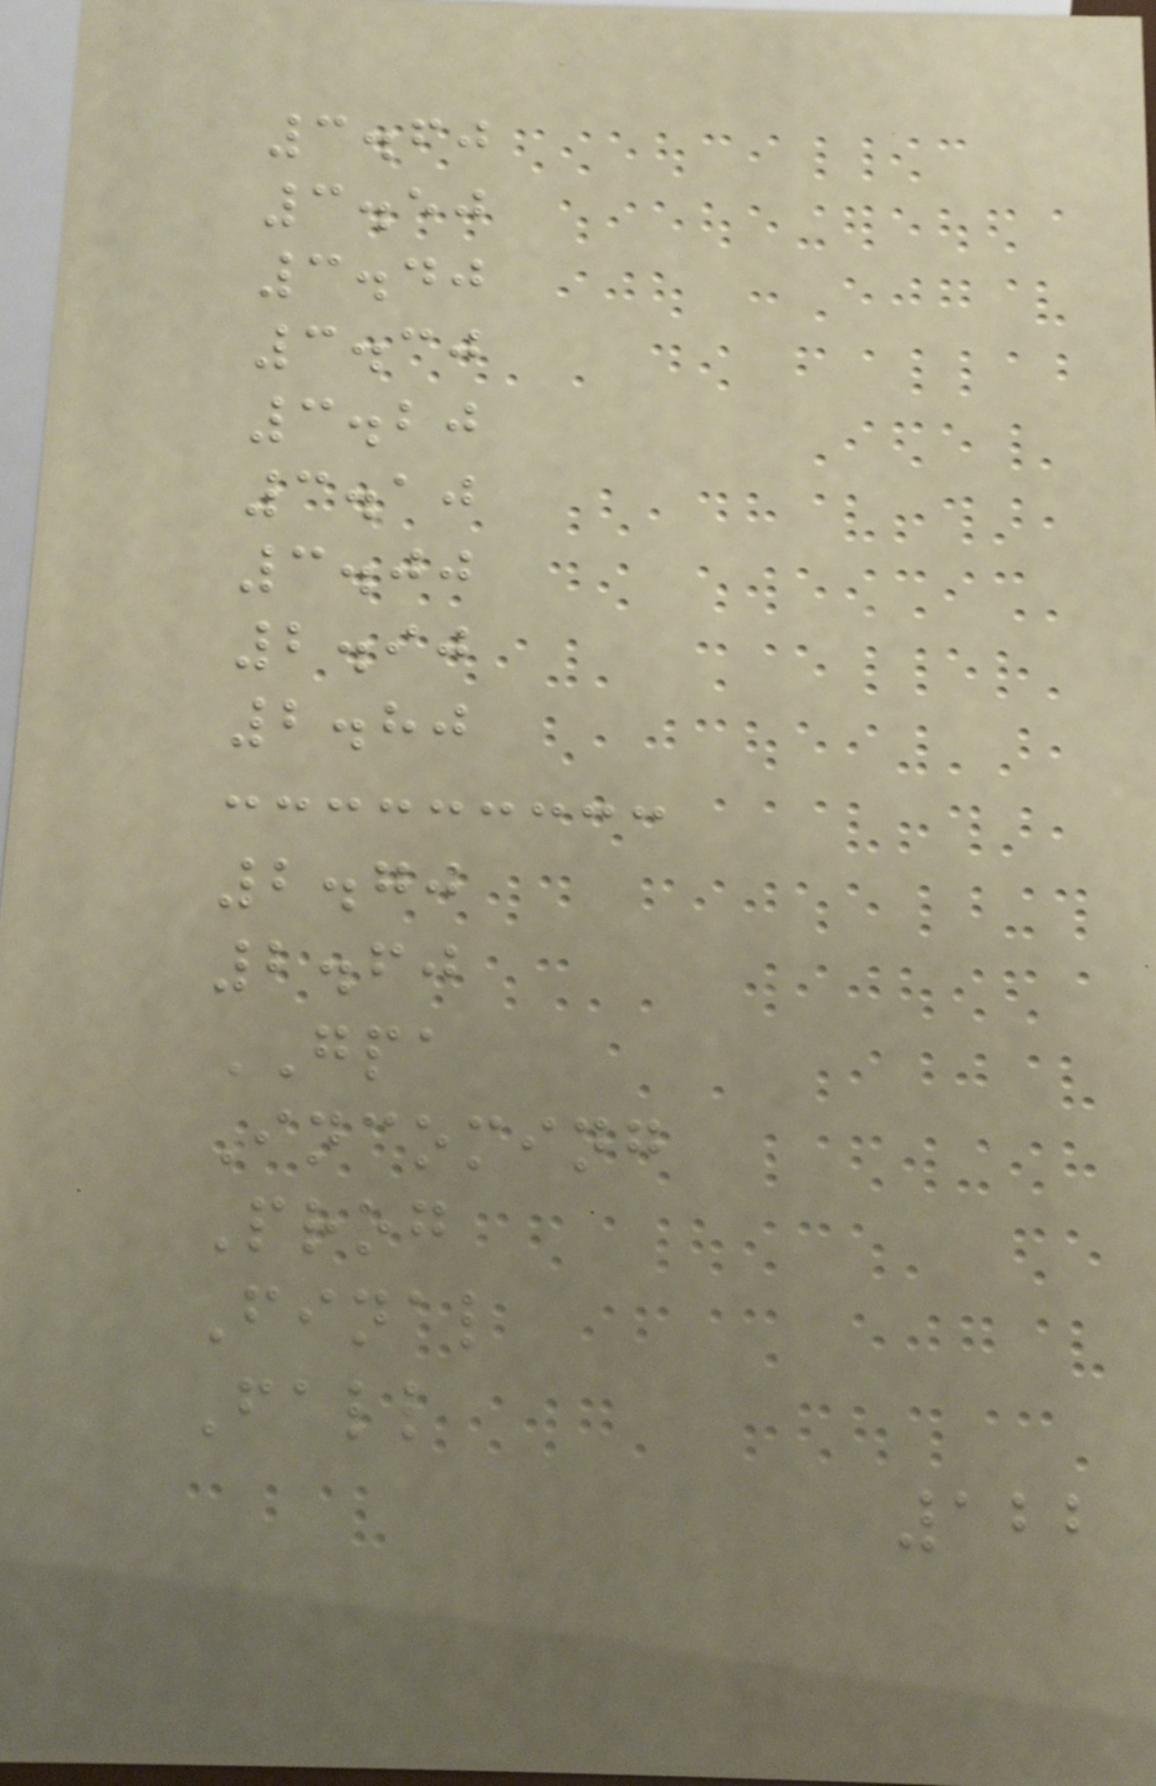3.60
3.50
3.40
3.30
3.20
3.10
3.00
2.90
2.80
2.70
2.60
GPA
Incoming
Prog
Final
Fall
122
